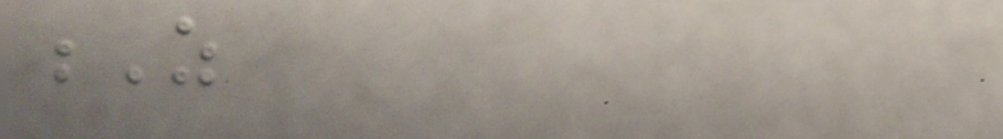Z
